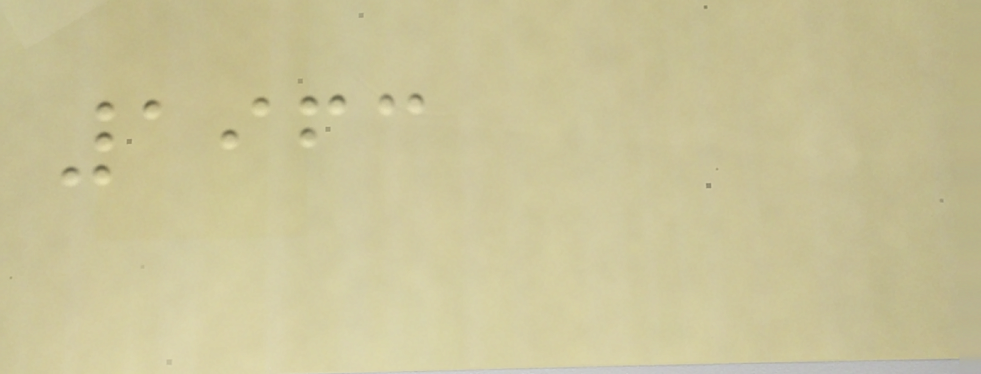1963
